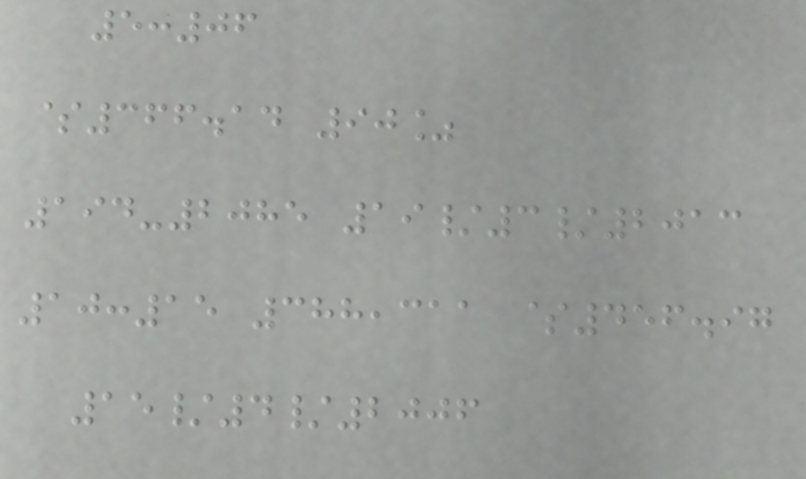5:06
$366.14 90%
194-2085 19/3/2013
10:15 388,311 $456.97
15/4/2006
